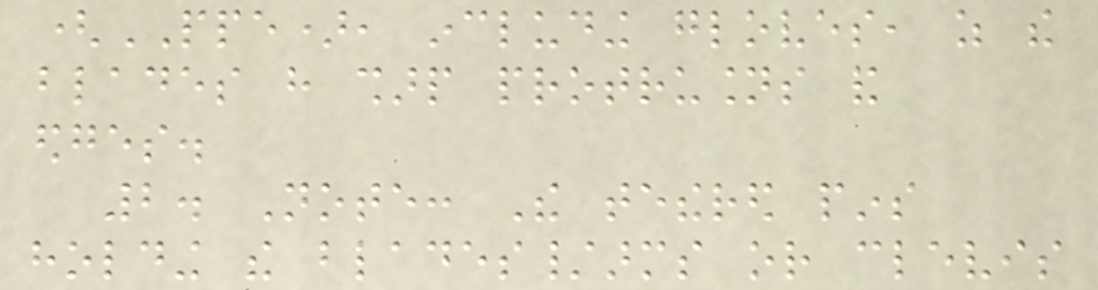(PPE), including gloves, as the
blades have sharp protrusions and
edges.
2. Note: The tethered pins
holding the blades/arms or clevis
